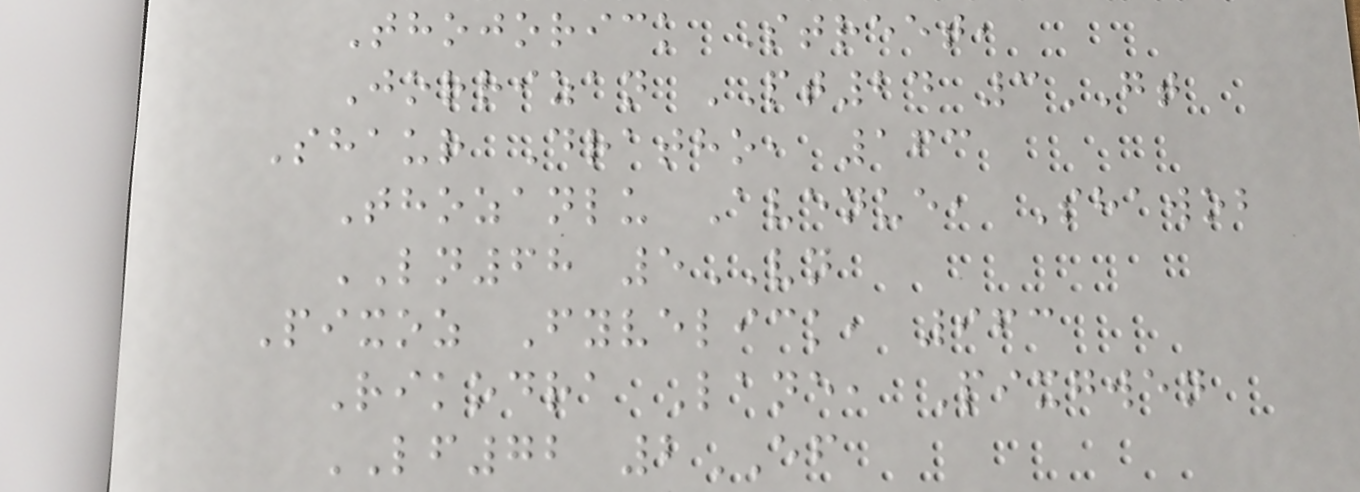Thojorick Street,
Jorrizan PT24 3GT
Shaur Dratho, 163
Thozanlu Avenue, Shawob
LN68 5VN
Pixoz Fyvelick, 963
Rikodra Lane, Pixgwen
LF72 2EF
